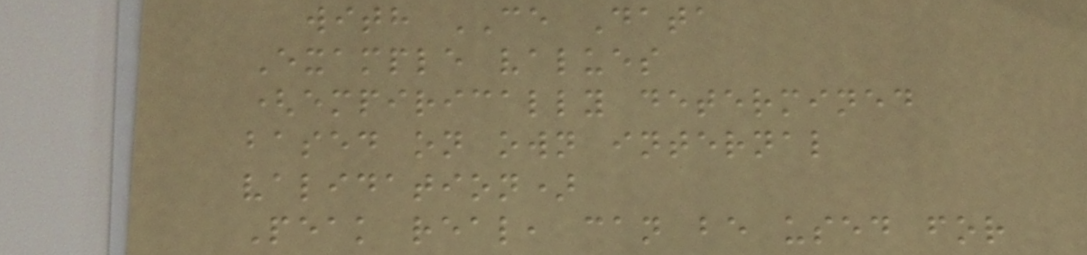with CE Data
Example values
(empirically determined
based on own internal
validation)
Peak real, can be used for
